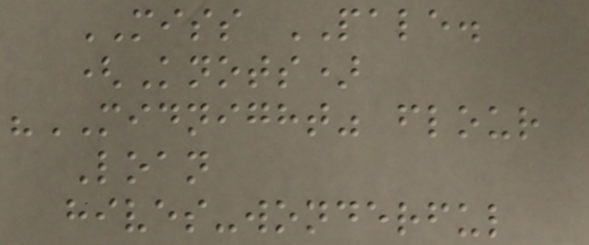MISS PALE.
(Knots)
"MIDNIGHT" flour
Loan
hives-wonderful
